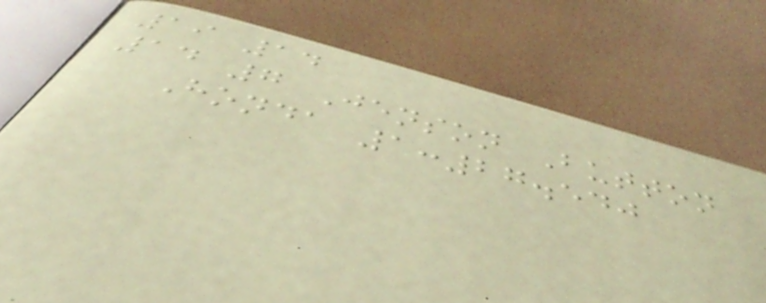19 14
14 7 Jenson Button
Honda 1:27.540
